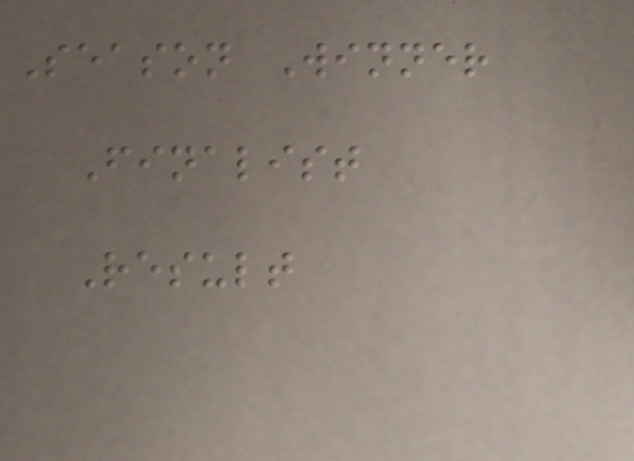Season Winner
Finalist
Result
